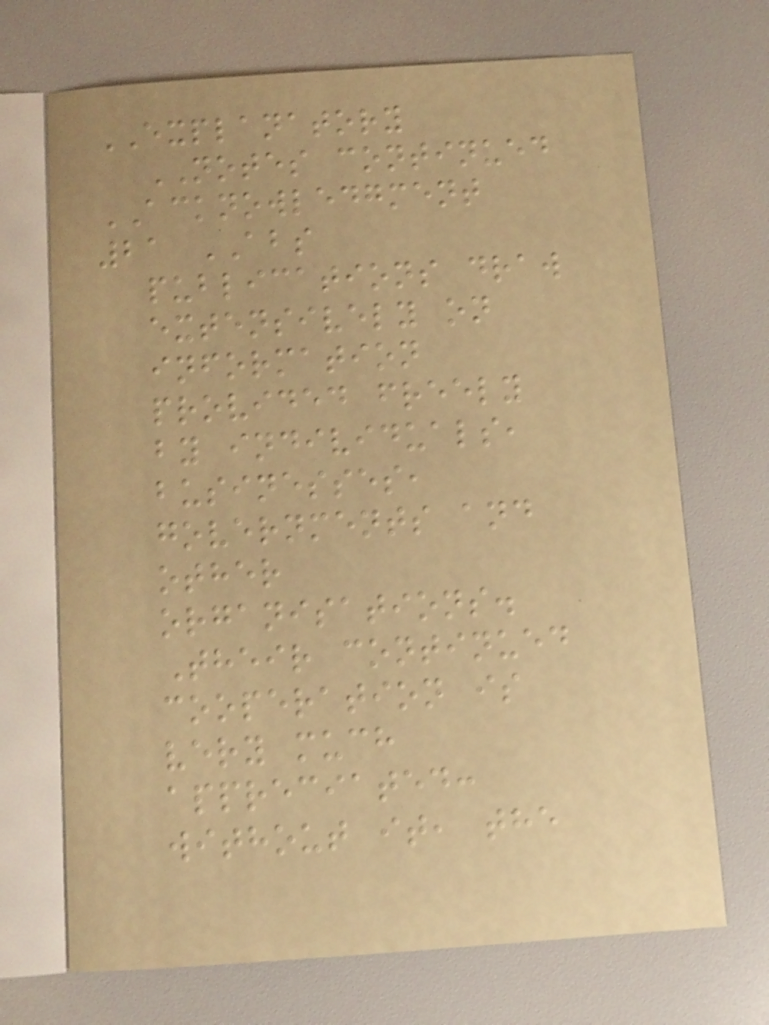EXPLANATORY
NOTES continued
ACKNOWLEDGMENT
21 ABS
publications draw
extensively on
information
provided freely
by individuals,
businesses,
governments and
other
organisations.
Their continued
cooperation is
very much
appreciated:
without it, the
